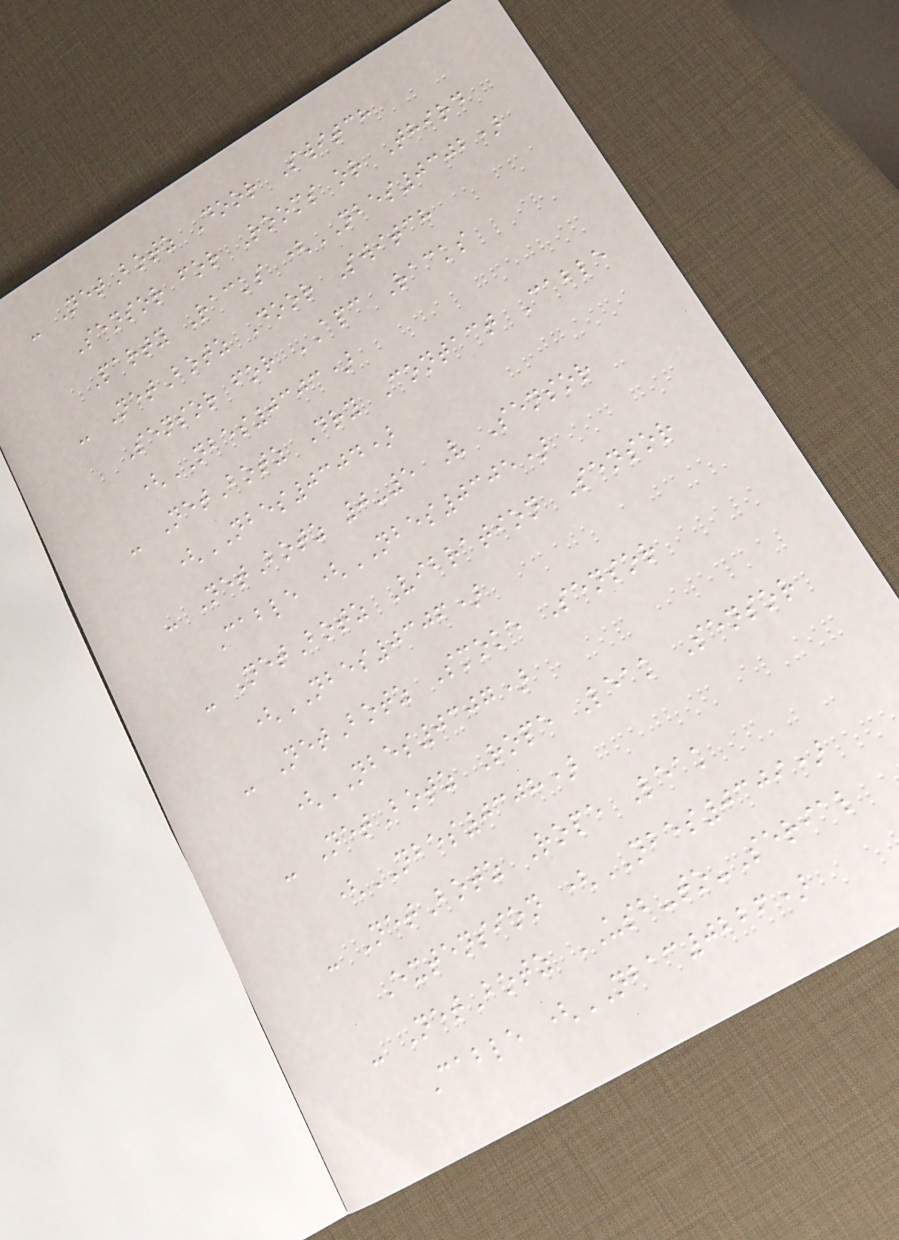- NetBotz Door Switch
Sensor for Rooms or Third
Party Racks (NBES0302)
- NetBotz Door Switch
Sensor for APC Racks
(NBES0303)
- NetBotz Dry Contact Cable
(NBES0304)
- NetBotz 0-5 V Sensor
Cable (NBES0305)
- NetBotz Vibration Sensor
(NBES0306)
- NetBotz Smoke Sensor
(NBES0307)
- NetBotz Rope Leak Sensor
(NBES0308)
- NetBotz Rope Leak
Extension (NBES0309)
- NetBotz USB-to-Serial
Cable (NBAC0226)
